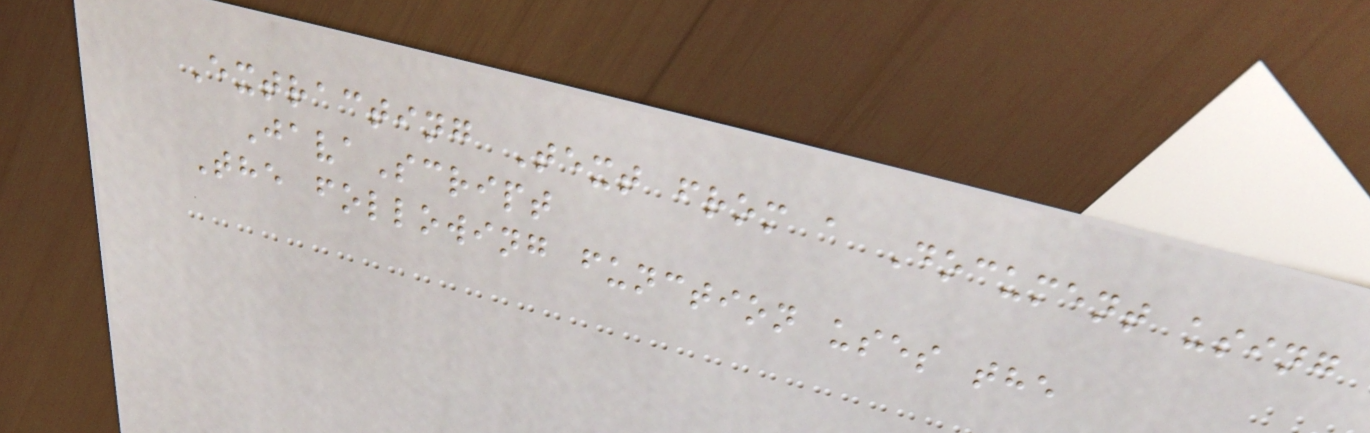Extracting Text from a Document using
JavaScript
The following function uses the
